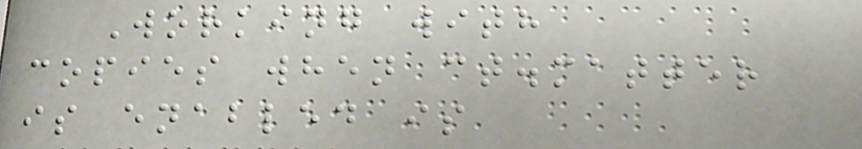Working with
copies when ct.matter
is enabled is
